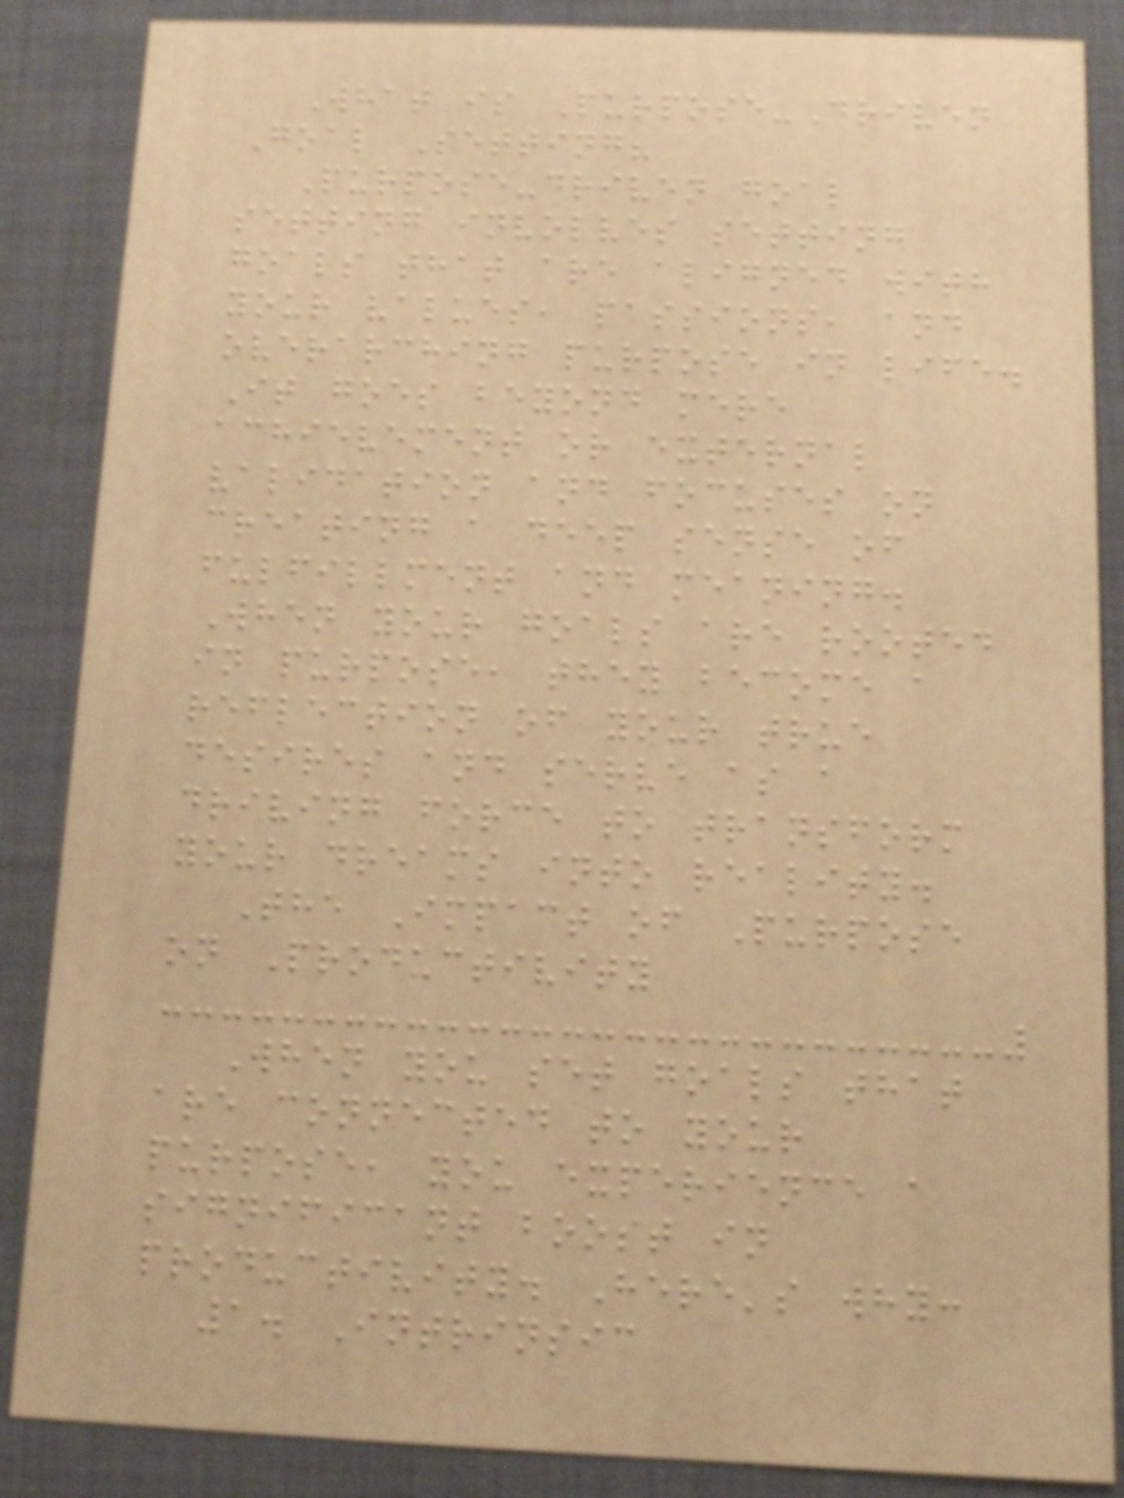What is Purpose-Driven
Goal Setting?
Purpose-driven goal
setting involves setting
goals that are aligned with
your values, passions, and
overarching purpose in life.
It goes beyond mere
achievement or external
validation and focuses on
creating a deep sense of
fulfillment and meaning.
When your goals are rooted
in purpose, they become a
reflection of your true
desires and serve as a
driving force to transform
your dreams into reality.
The Impact of Purpose
on Productivity
When you set goals that
are connected to your
purpose, you experience a
significant boost in
productivity. Here's why:
1. Intrinsic
